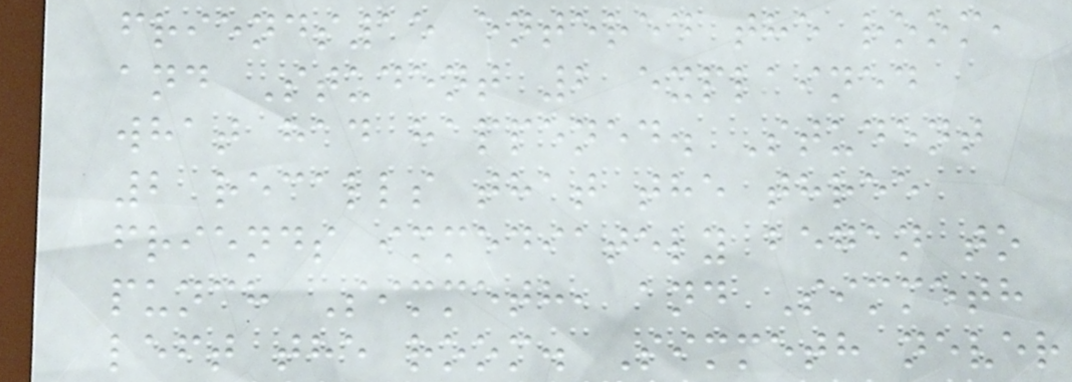friends15 entered the room,
and Student 2 explained
what had happened. Student
2 recalls that the three
friends immediately began to
punch Simmeth, and Simmeth
left the room. Simmeth never
